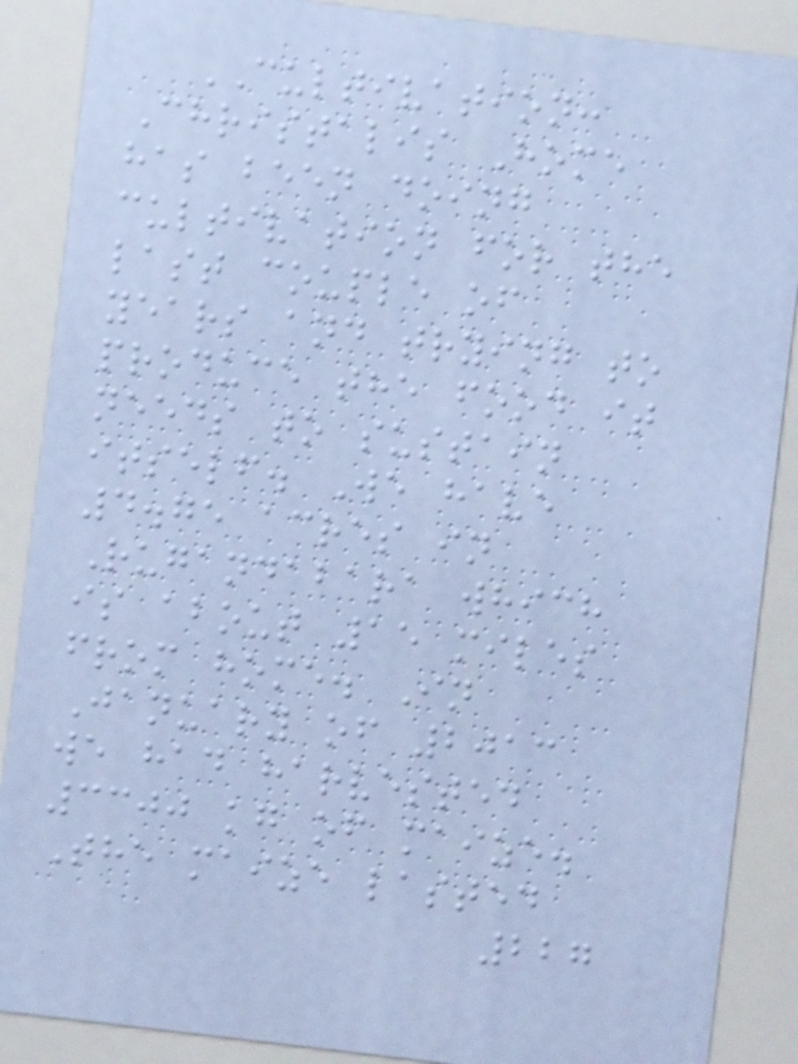CULTIVATION:
Christalis Home
has been doing
cultivation for the
last couple of
years and trying to
produce the food it
needs to sustain
itself. We have
4.75 acres in
Rugandabara which
is about 15 miles
from home. In
January of 2013
we had harvested
3300 kg of maize.
The maize lasted
227
